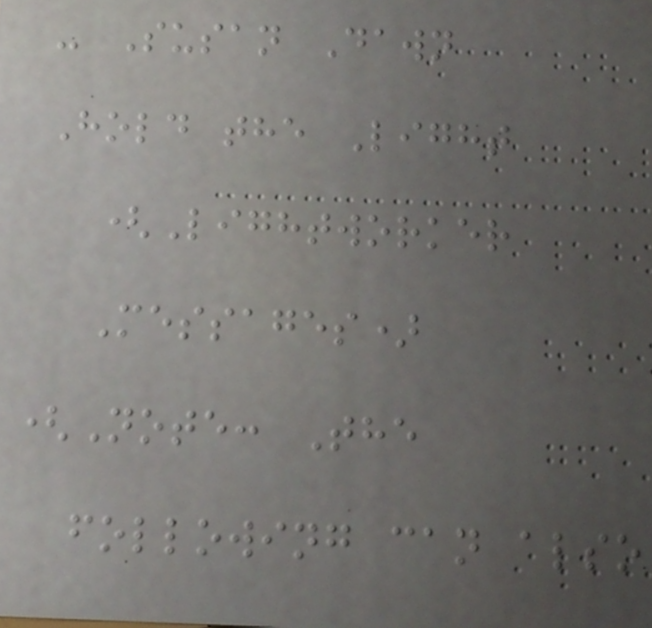- Susan Dawn
Hold the Light
(Lightworker
Messages)
(Note: The
following can also
